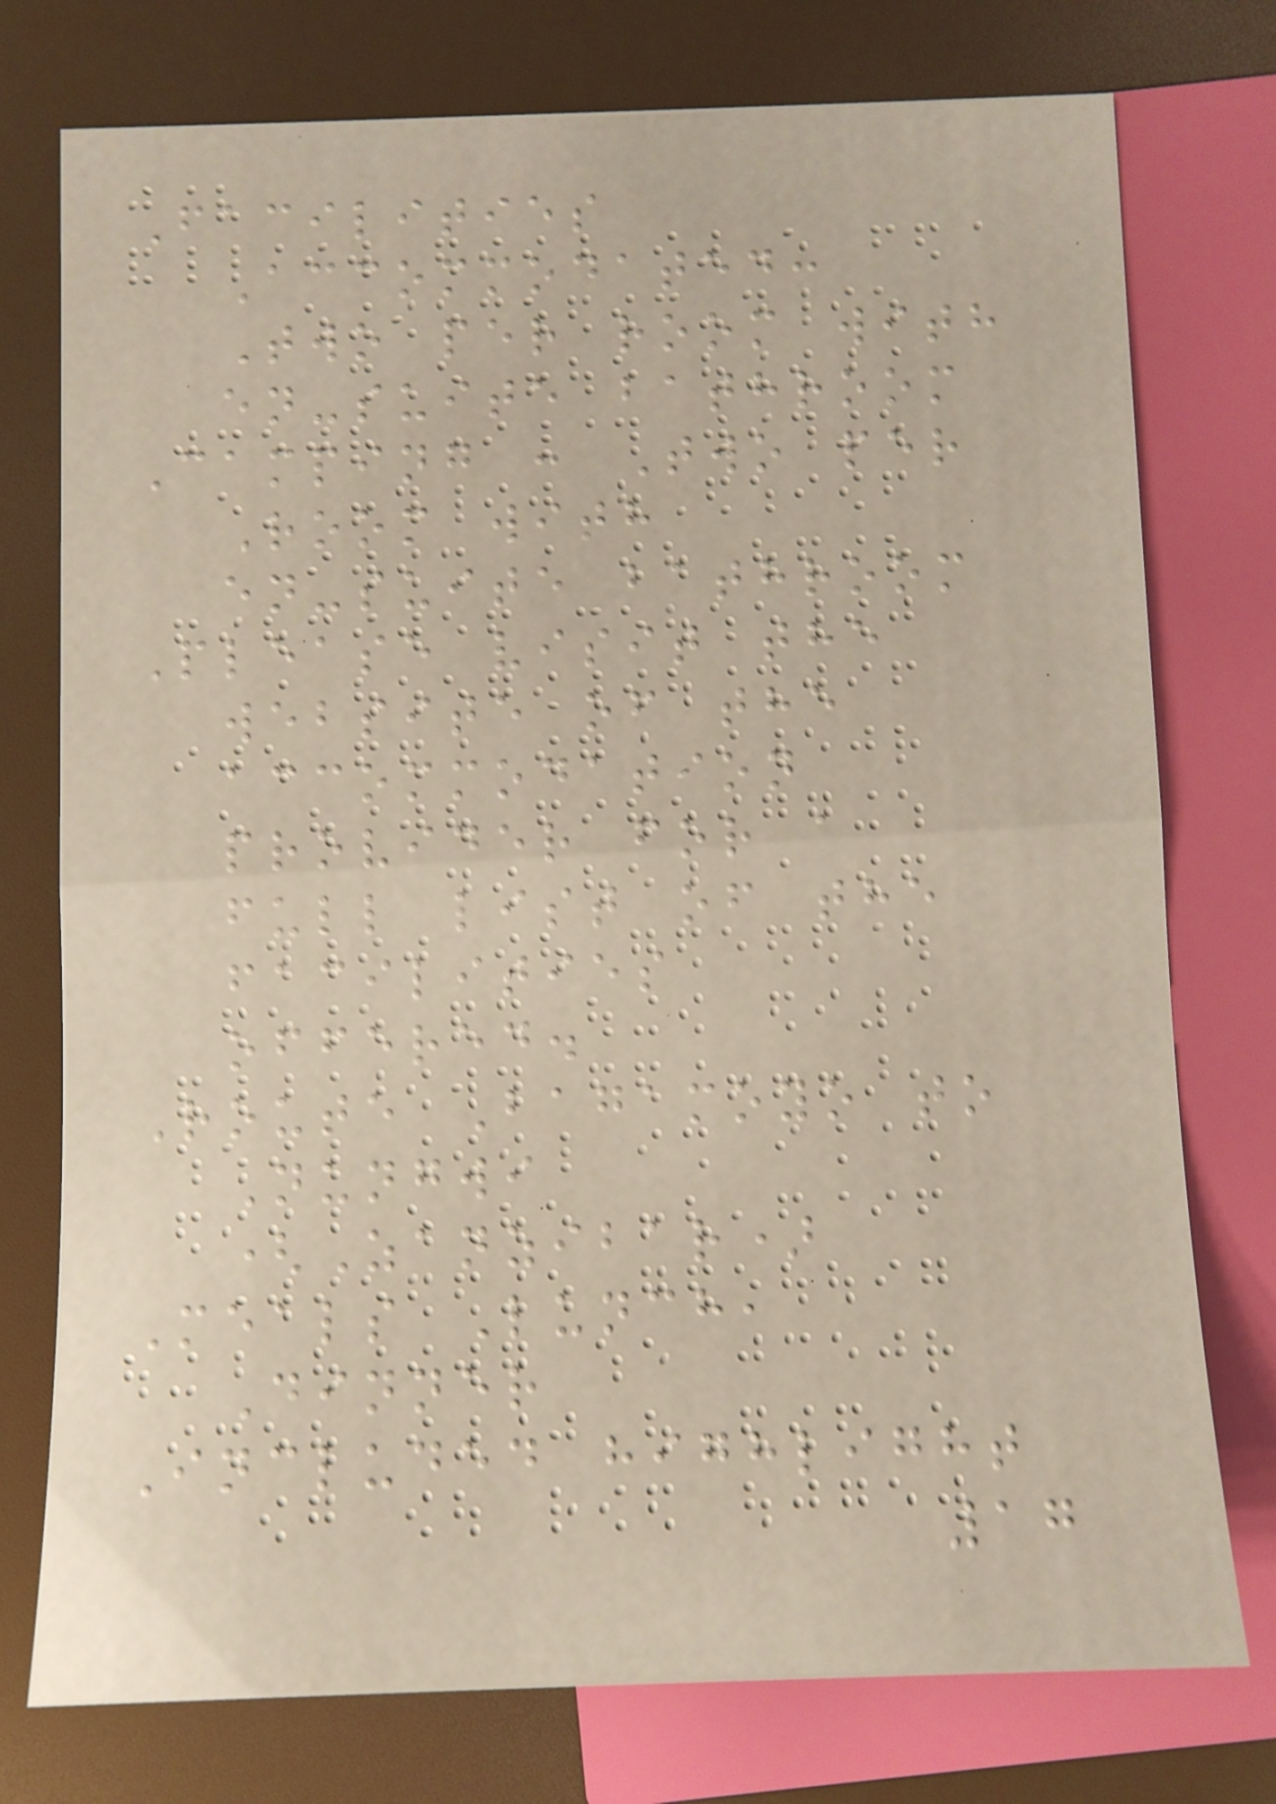Facilities
Accommodated:
Two per room with
en-suite bathroom
Camping : Two per
Room with
en-suite bathroom
Please visit the
website of the
accommodation
provider for a
full list of the
facilities
offered.
Route Bagamoyo to
Nungwi
(Zanzibar)
Meals Lunch,
Dinner
Included highlight
17
